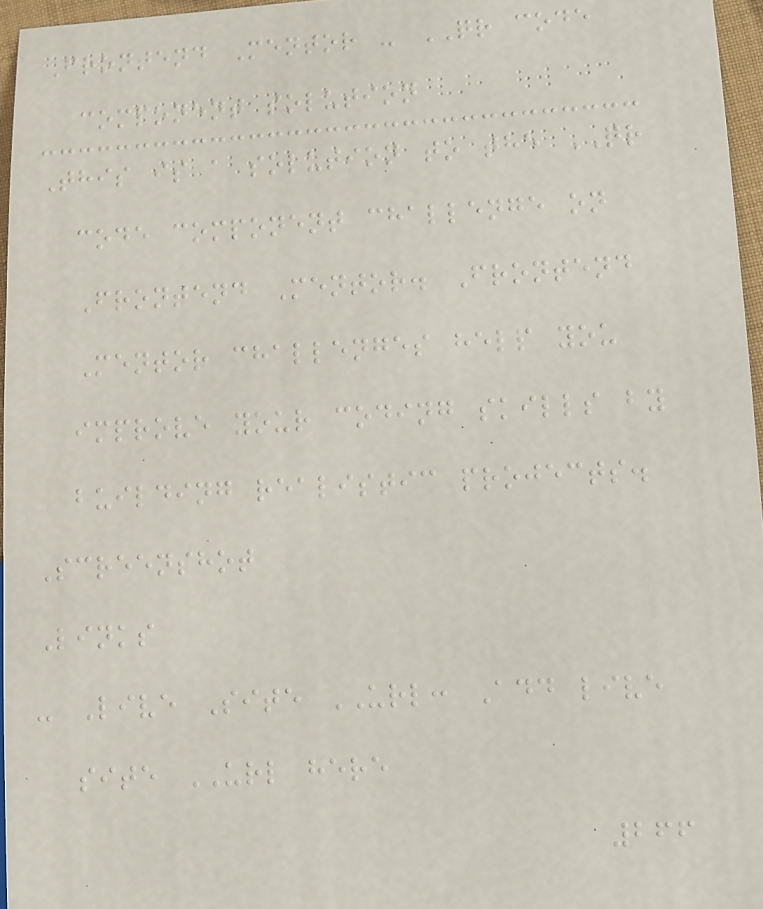Frontend Mentor - QR code
component solution
This is a solution to the QR
code component challenge on
Frontend Mentor. Frontend
Mentor challenges help you
improve your coding skills by
building realistic projects.
Screenshot
Links
- Live Site URL: Add live
site URL here
266
